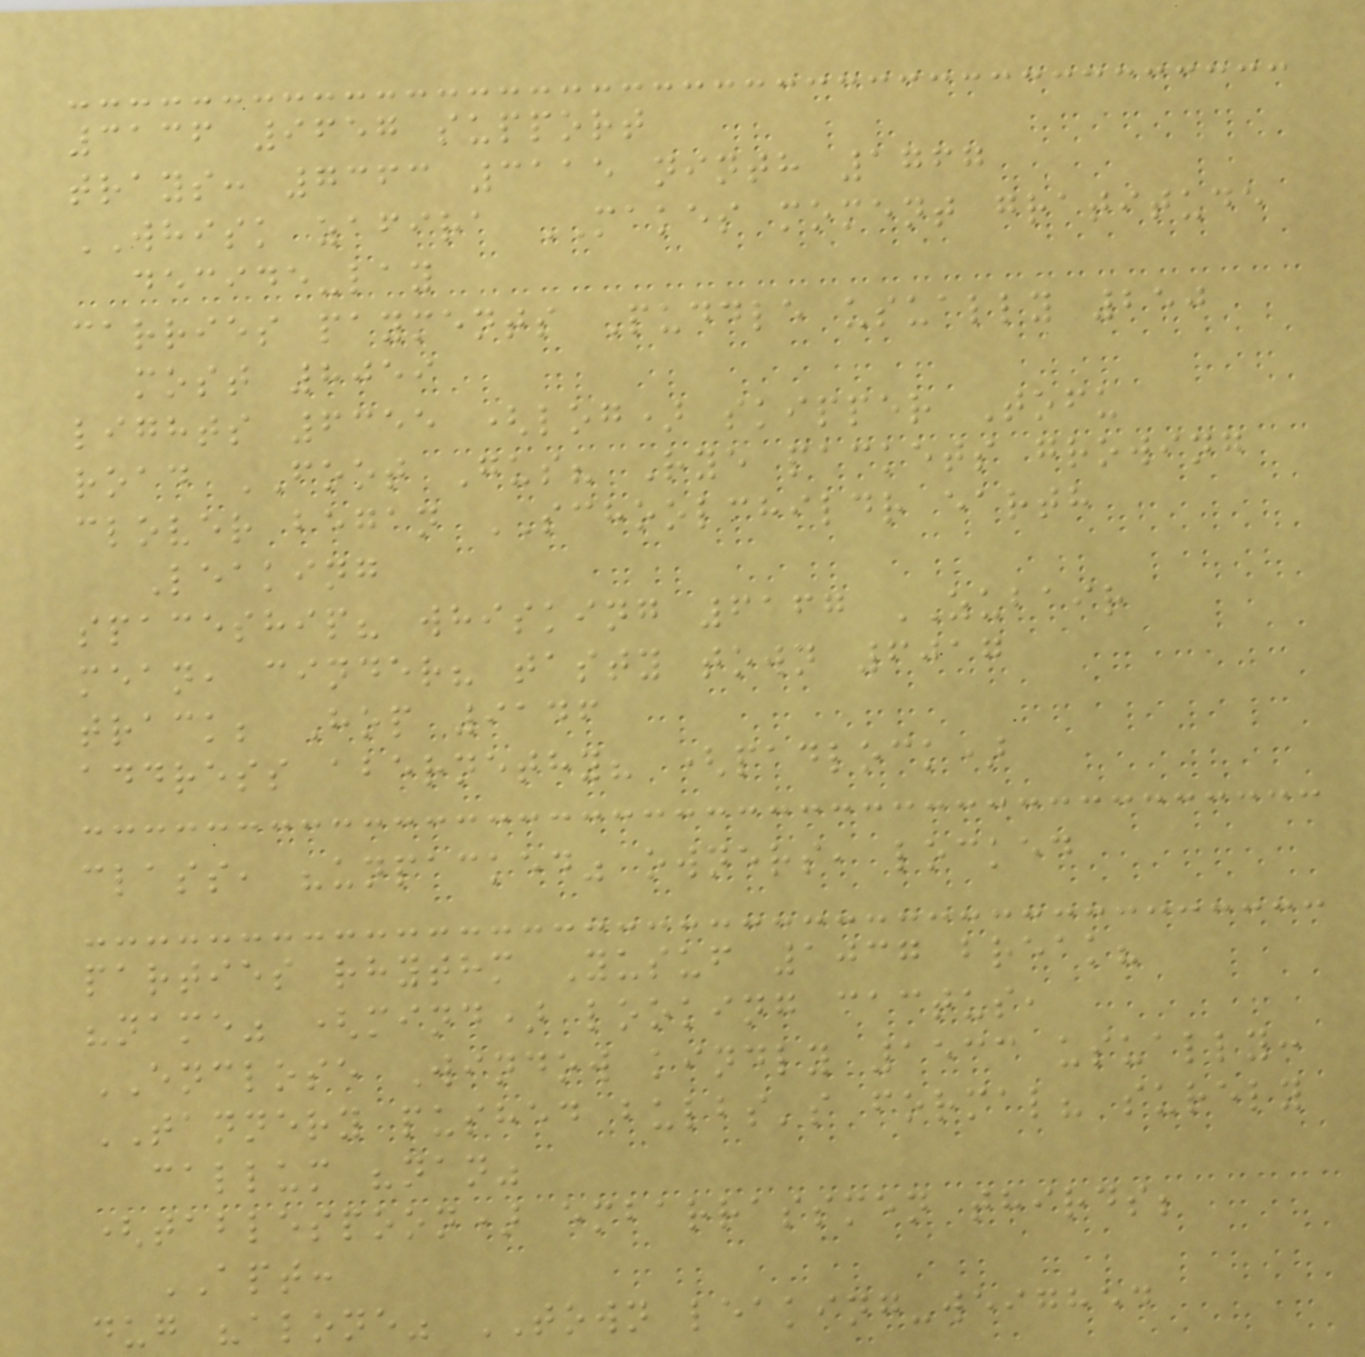3136 9657 support
trays: 7363 3115 ninth 1767
WHISK zafira MAKES moment gratitude
decide-lay
carries payments Puddle usually 250
most 8059
lights 6355 (log) skipper Tofu
road FOOT Gus? Rye packets growing
clover began SCHOOLCHILDR earth
Leaking
spaceship? whisking 6167 ZUBAIR
mean, cinder? tasty town 6017
track; Hop 9146
address abernethy? (padlock)
class, "unpacked" owners, locked
parties rhythm Yusuf 1037 break?
"name" (mind) looking cactus,
ENCLOSE Window kindly 1533 usually:
TANNERY pushed bulbs's formal? surely
callum "nan"
(tablespoon) embarrassmen thirds;
APT:
dug "alone" TOWN leaking-weighed
